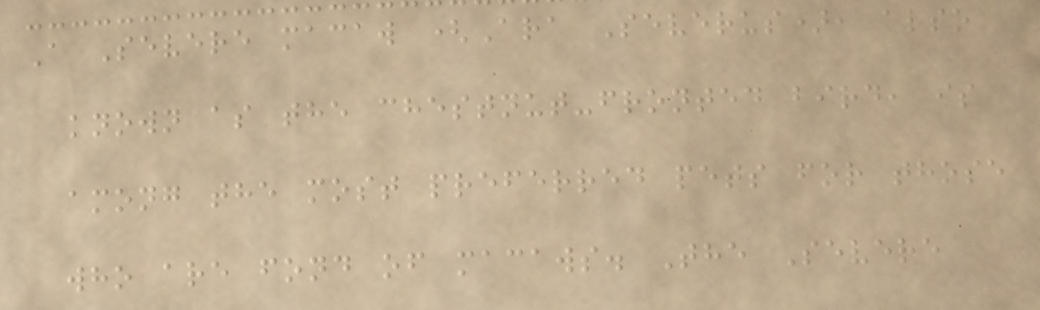A Severe macaw (Ara Severus), also
known as the chestnut-fronted bird, is
among the most preferred pets for those
who are fond of macaws. The Severe
